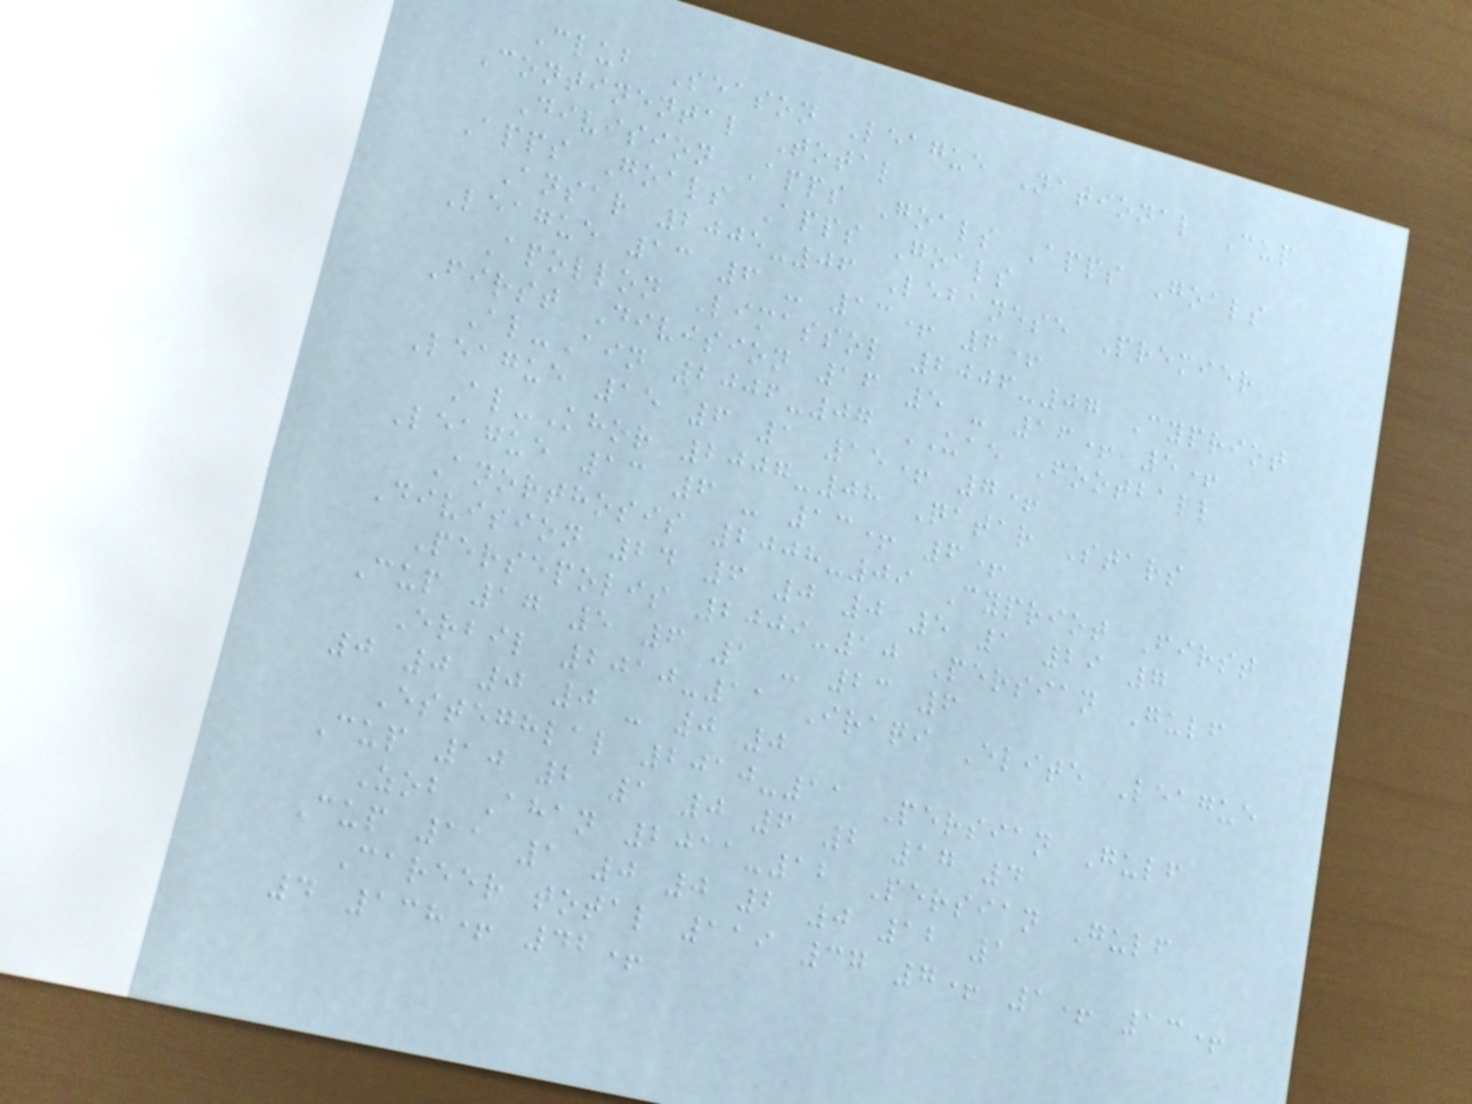Club Season League National Cup
Continental Total
Division Apps Goals Apps Goals
Apps Goals Apps Goals
Ansar 2005-06 Lebanese Premier
League 13 6 - 13+ 6+
Apollon Limassol 2006-07 Cypriot
First Division 16 5 - 16+ 5+
Al-Ain 2006-07 UAE Football
League 15 6 1 15+ 7+
Al-Khor 2007-08 Qatar Stars
League 13 6 - 13+ 6+
Anorthosis 2008-09 Cypriot First
Division 24 6 0 0 5 1 29 7
Persepolis 2009-10 Persian Gulf
Cup 17 5 6 1 - 23 6
Erbil 2010-11 Iraqi Elite League
0 0 0 0 - 0 0
Esteghlal 2010-11 Persian Gulf
Cup 10 2 1 0 6 2 17 4
Zob Ahan 2011-12 Persian Gulf
Cup 11 1 0 0 2 0 12 1
Career total 119 37 7+ 1+ 13+
4 138+ 42+
